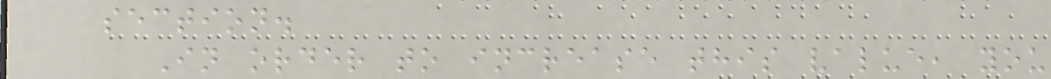section.
In order to increase this value, you
